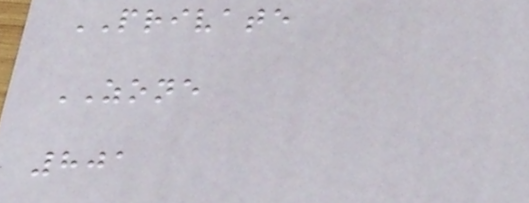PRIVATE
ZONE
801
